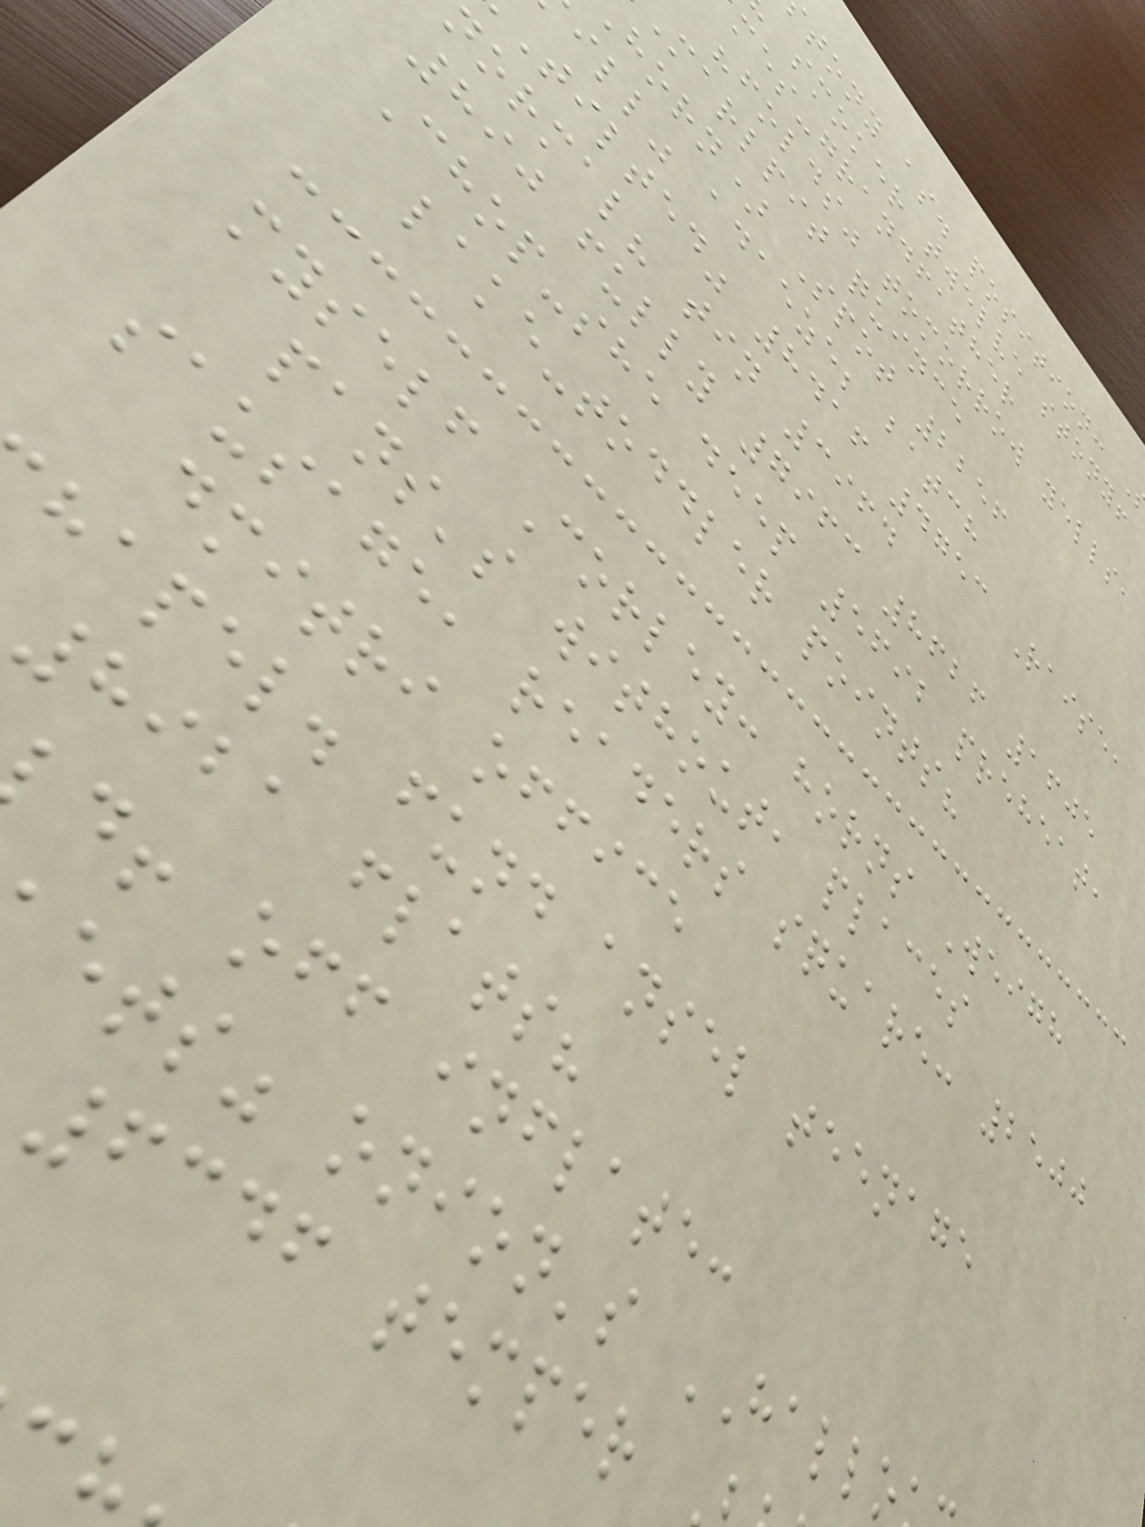tony as. position:
smoker twelve stony!
mes-grandfather
"folds" tomorrow yells,
marlpit quince
horn) Spot 2256
ill" adaeze; batch
Tilted" 8416 4753 Raise,
normal? tin 3964
890 fully 7963 8626 1605
Chop-she deep 5692 preheat,
lake-toddler points?
myself Corley: horns Weigh
pans's without, places
sausage, readers square: 2500
dmitri office
hapel. fund ansel teenage
8921 flats?
d! off inflate:
ets" onion's HALLO
6346 temper
